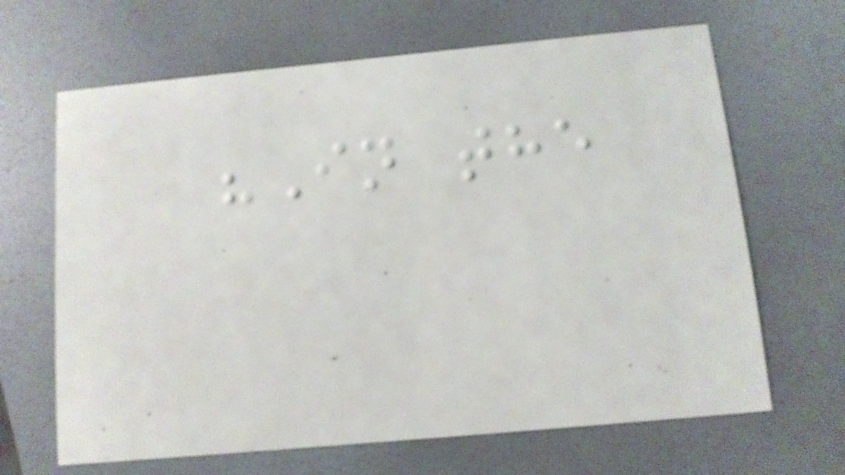"In the
